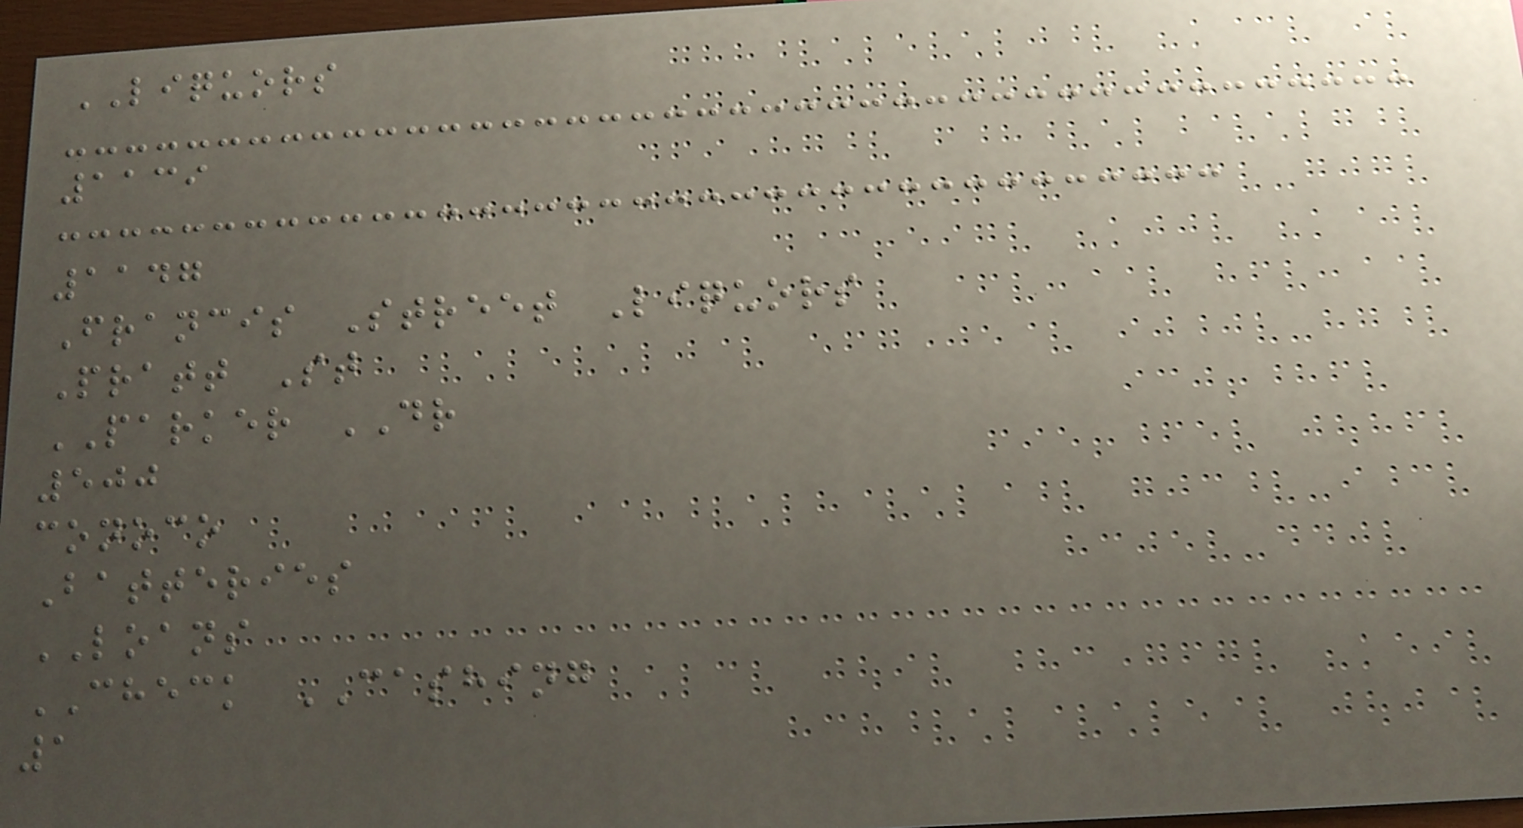LIQUORS
1139
1147
Francis Street Liquors
Pratt St
PARKER DR
500
conoco
Batteries
LOANS
CHECK CASHING
1
